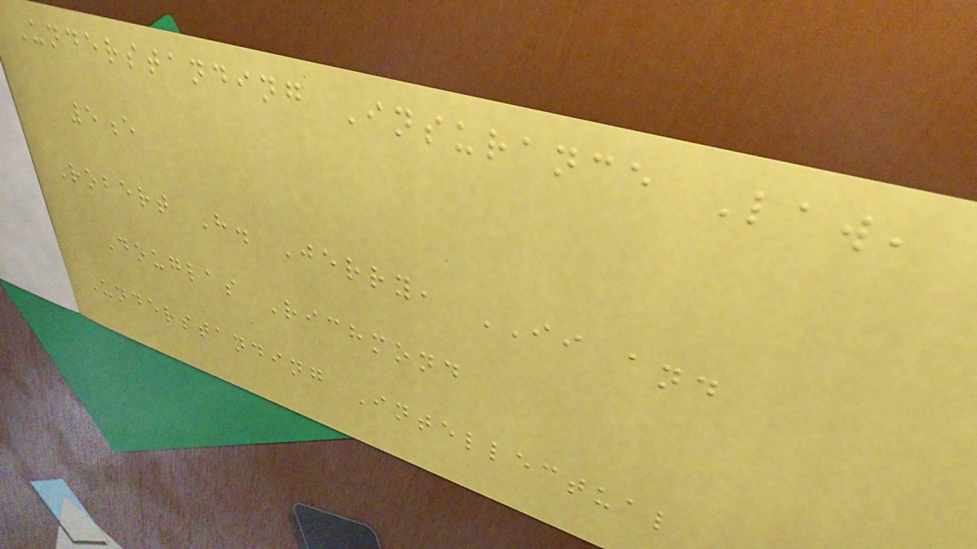Understanding Insurance Law,
5e
Robert H. Jerry, II and
Douglas Richmond
Understanding Intellectual
